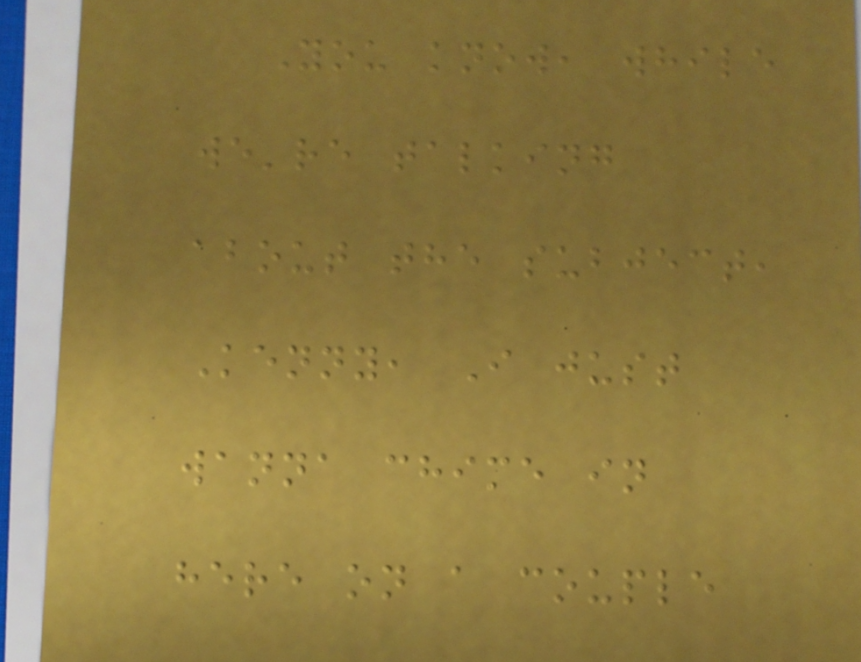You know, while
we're talking
about the subject,
Kenny, I just
wanna chime in
here on a couple
